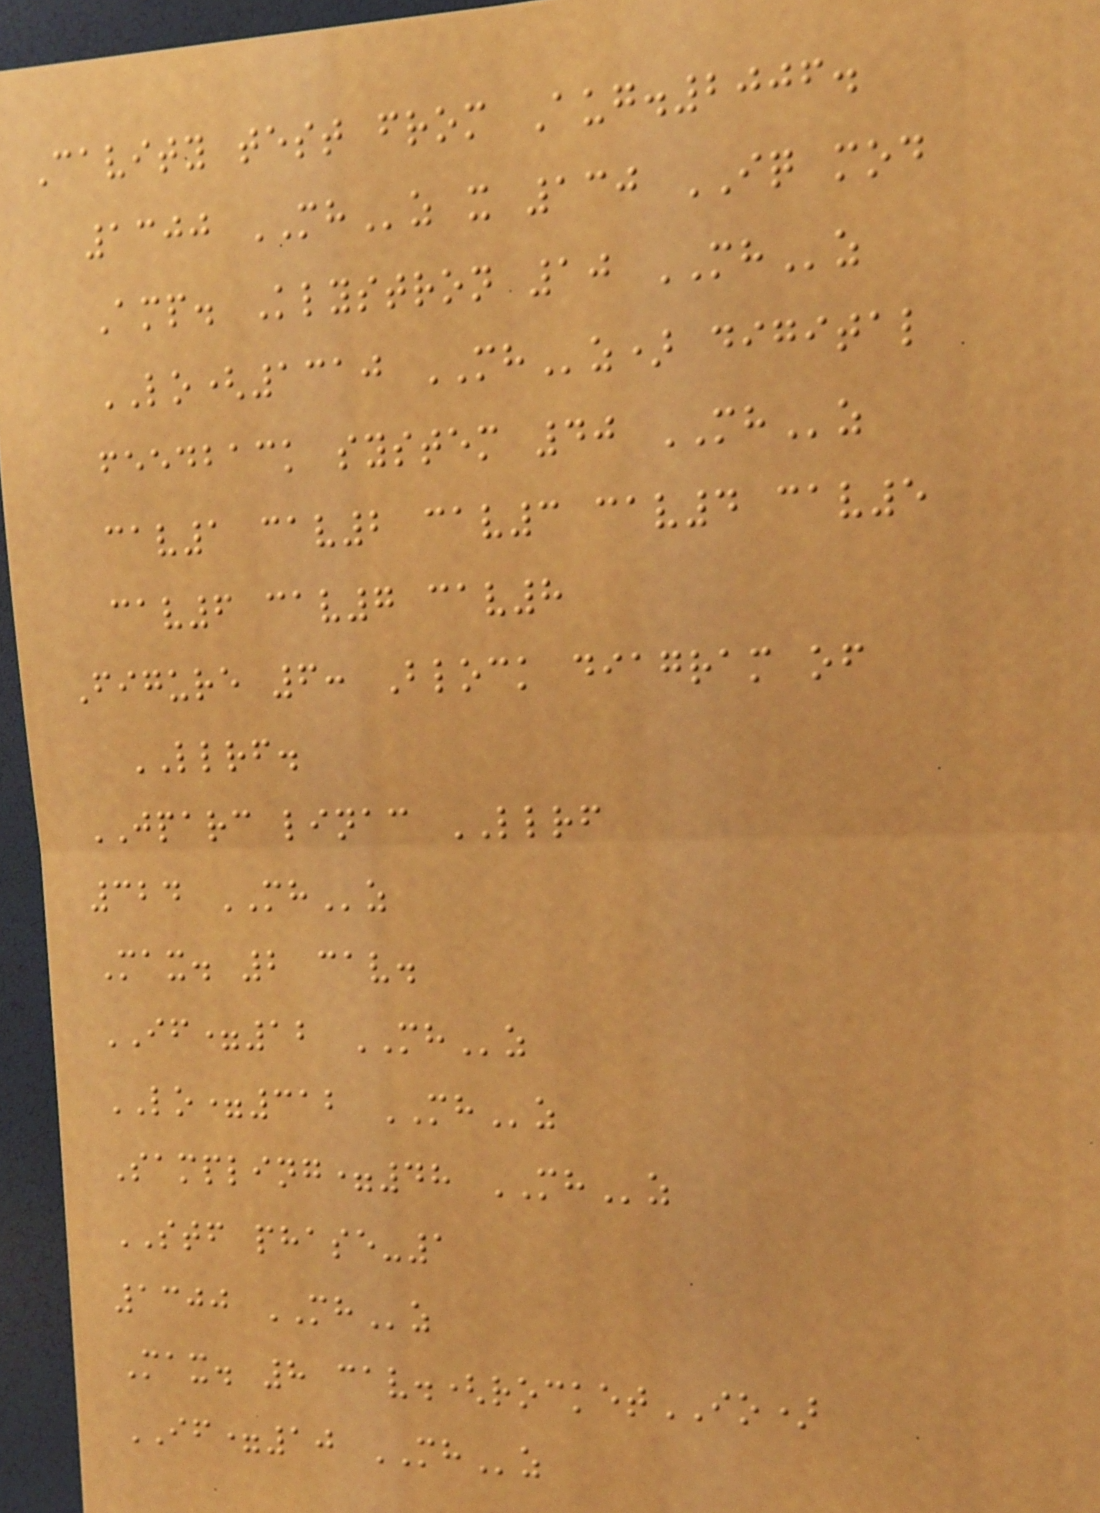Cavity test from Aug.2006.
1300 MHz x 130 IQ mod
Amp. Klystron 10 MHz
LO(1310 MHz) digital
feedback system 40 MHz
cav1 cav2 cav3 cav4 cav5
cav6 cav7 cav8
Figure 6: Block diagram of
LLRF.
JPARC linac LLRF
324 MHz
Max. 2 cav.
IF=12 MHz
LO=312 MHz
Sampling=48 MHz
STF phase-1
1300 MHz
Max. 8 cav.(rocketIO)
IF=10 MHz
